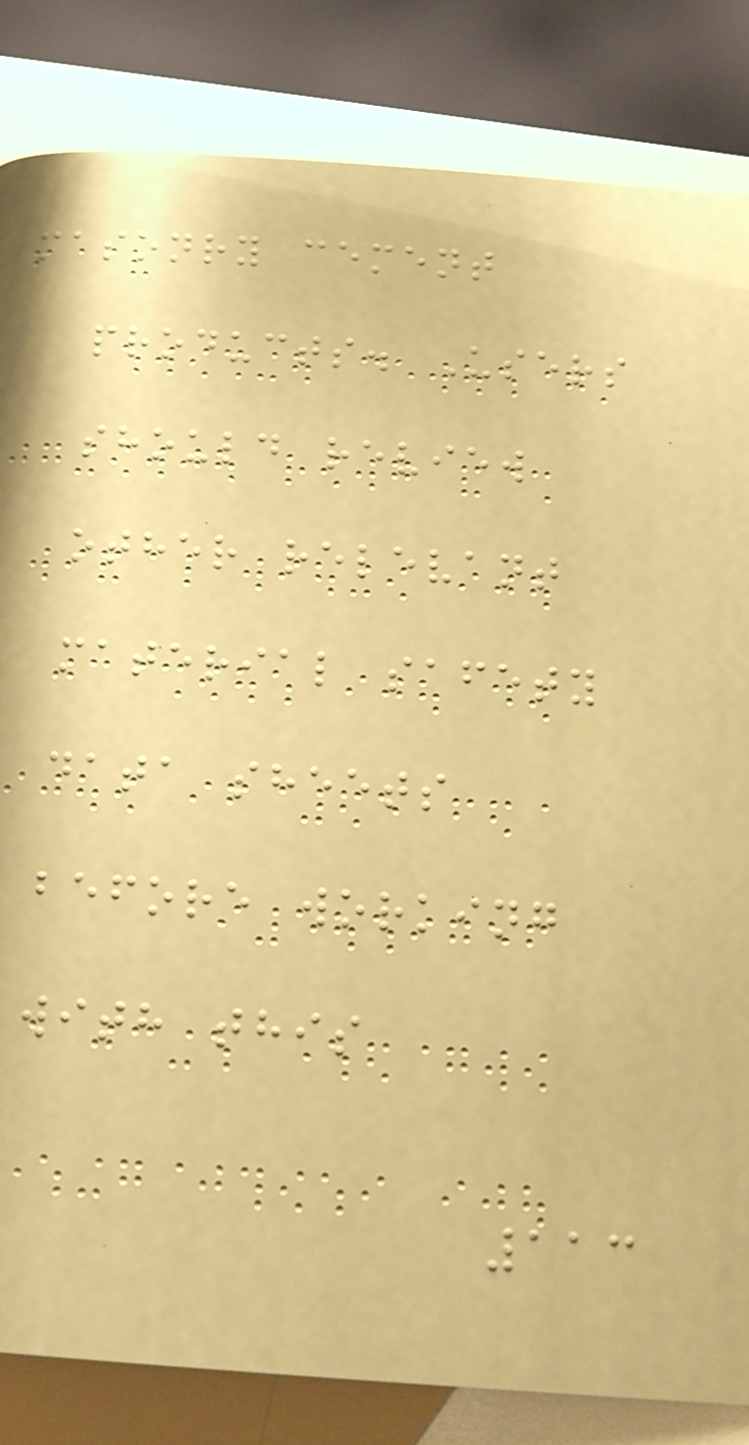masonry cement
products. Users
should review
other relevant
material safety
data sheets
before working
with this
113
